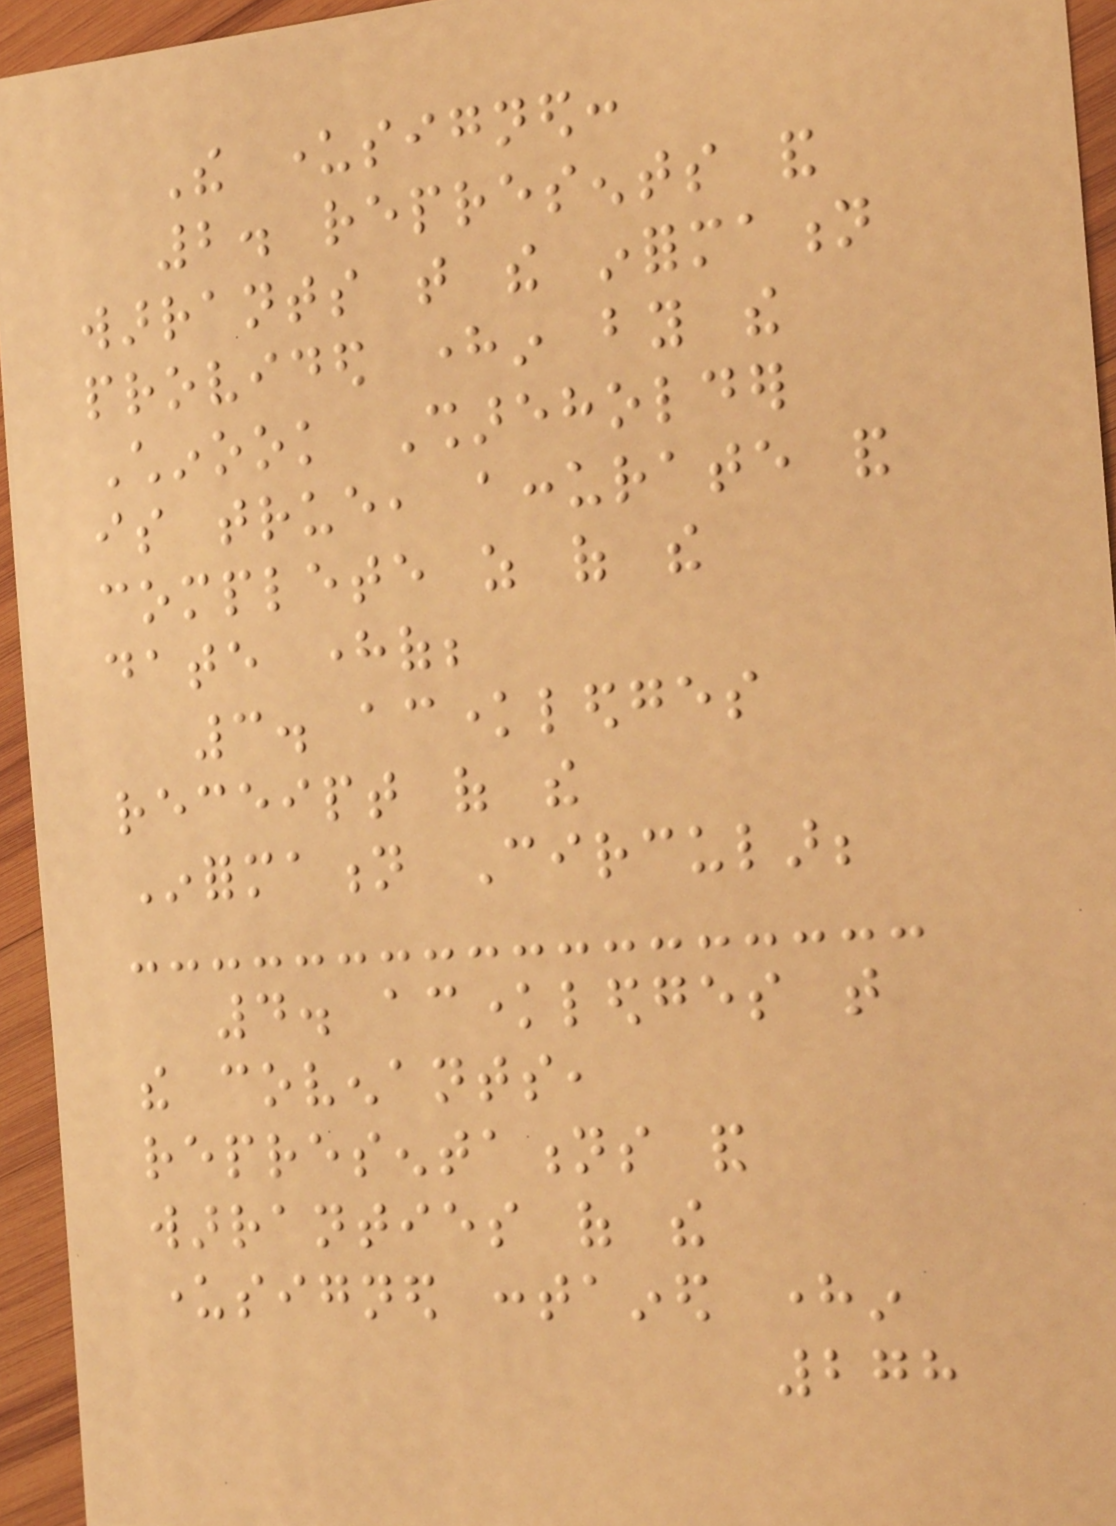The undersigned:
2. represents and
warrants that the information
provided herein by the
Chinook Shareholder
is true, accurate and
complete as of the
date hereof;
3. acknowledges
receipt of the
Information Circular;
4. acknowledges that
the covenants,
representations and
warranties of the
undersigned contained herein
278
